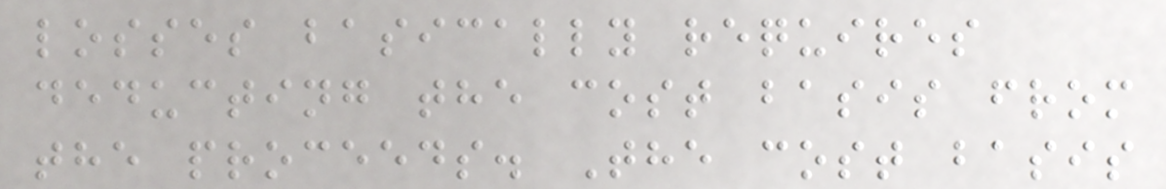losses basically requires
deducting the cost basis from
the proceeds. The cost basis
